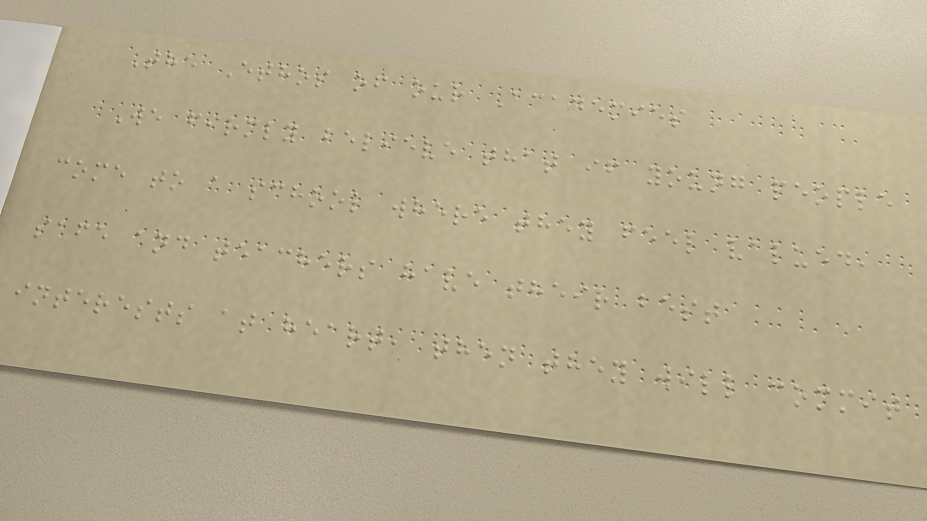The Ethos of our Academies
We firmly believe that if young people
come to a school where they feel valued,
safe and teachers have their best
interests at heart, then they will commit
